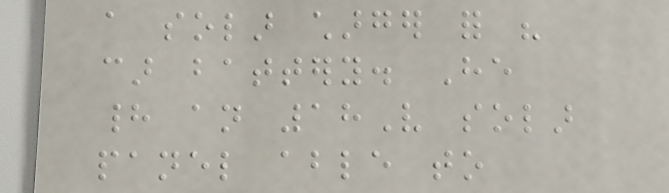a solar charger for his
car battery. He
had an 18V solar
panel able to
